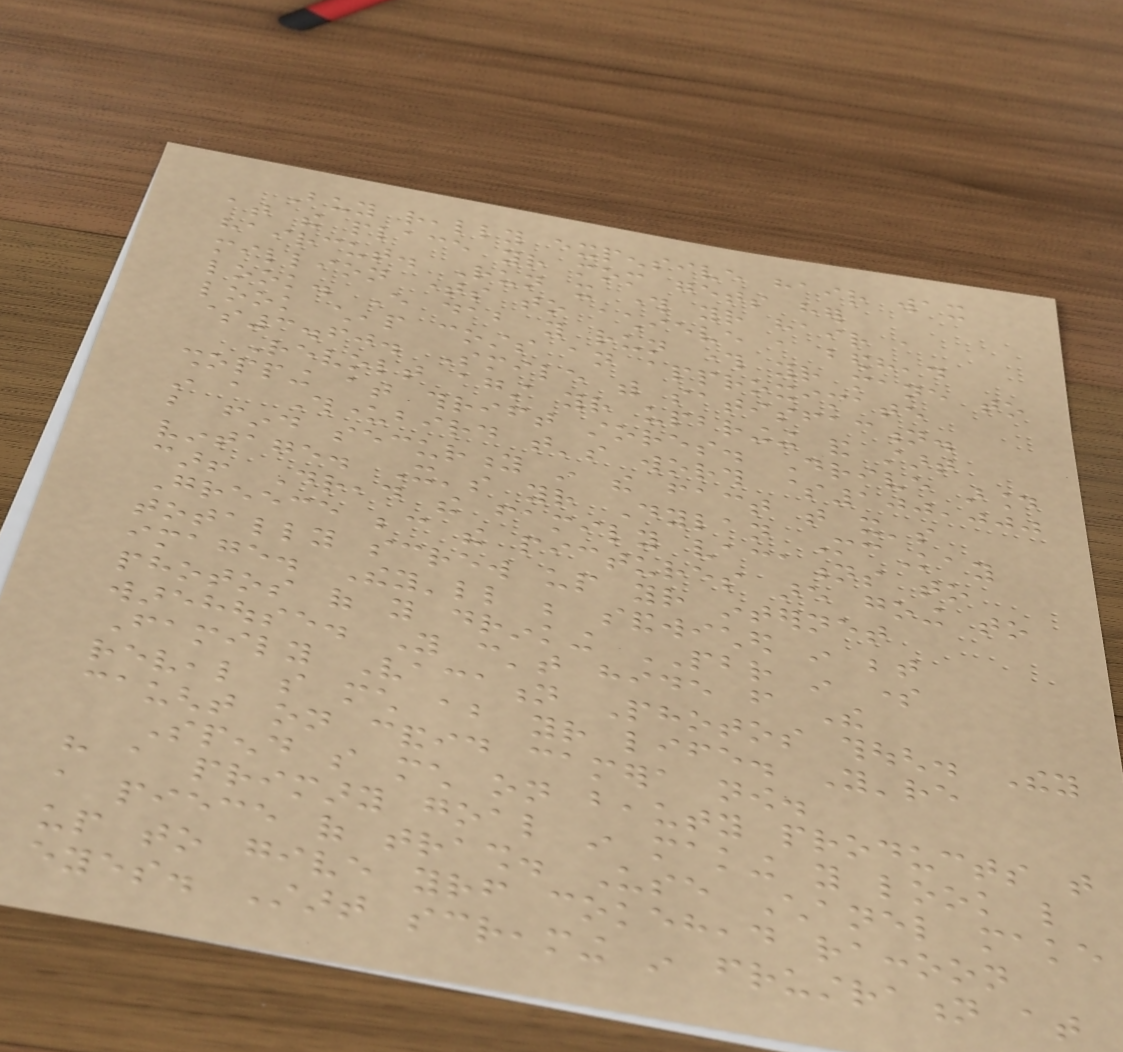Buy really expensive hair wax
at the place your mom gets her
haircut. Run it through your hair a
million times to achieve a bedhead
look. Every dab you run through your mane to
look cheap costs an approximate
$3.60. Smile with satisfaction.
Revolt against your upbringing and start
shopping at thrift stores. Drive around
in a Thunderbird that's worth $100,000
but find security in the fact that it's
vintage. It's your Dylan McKay
car! Dread the family vacations to
Greece because the pictures are going to
totally screw up your internet
image. They'll be sandwiched in between
photos of you drinking PBR in some
warehouse. You can't hide from The
Family Vacation Photos though. They
reveal so much about your life. You're
caught on candid camera now.
Spend so much on beauty products that
have a primary goal in making you look like
a piece of trash. Use Chanel make
up to give yourself cokehead raccoon
eyes. Start screaming in frustration at
